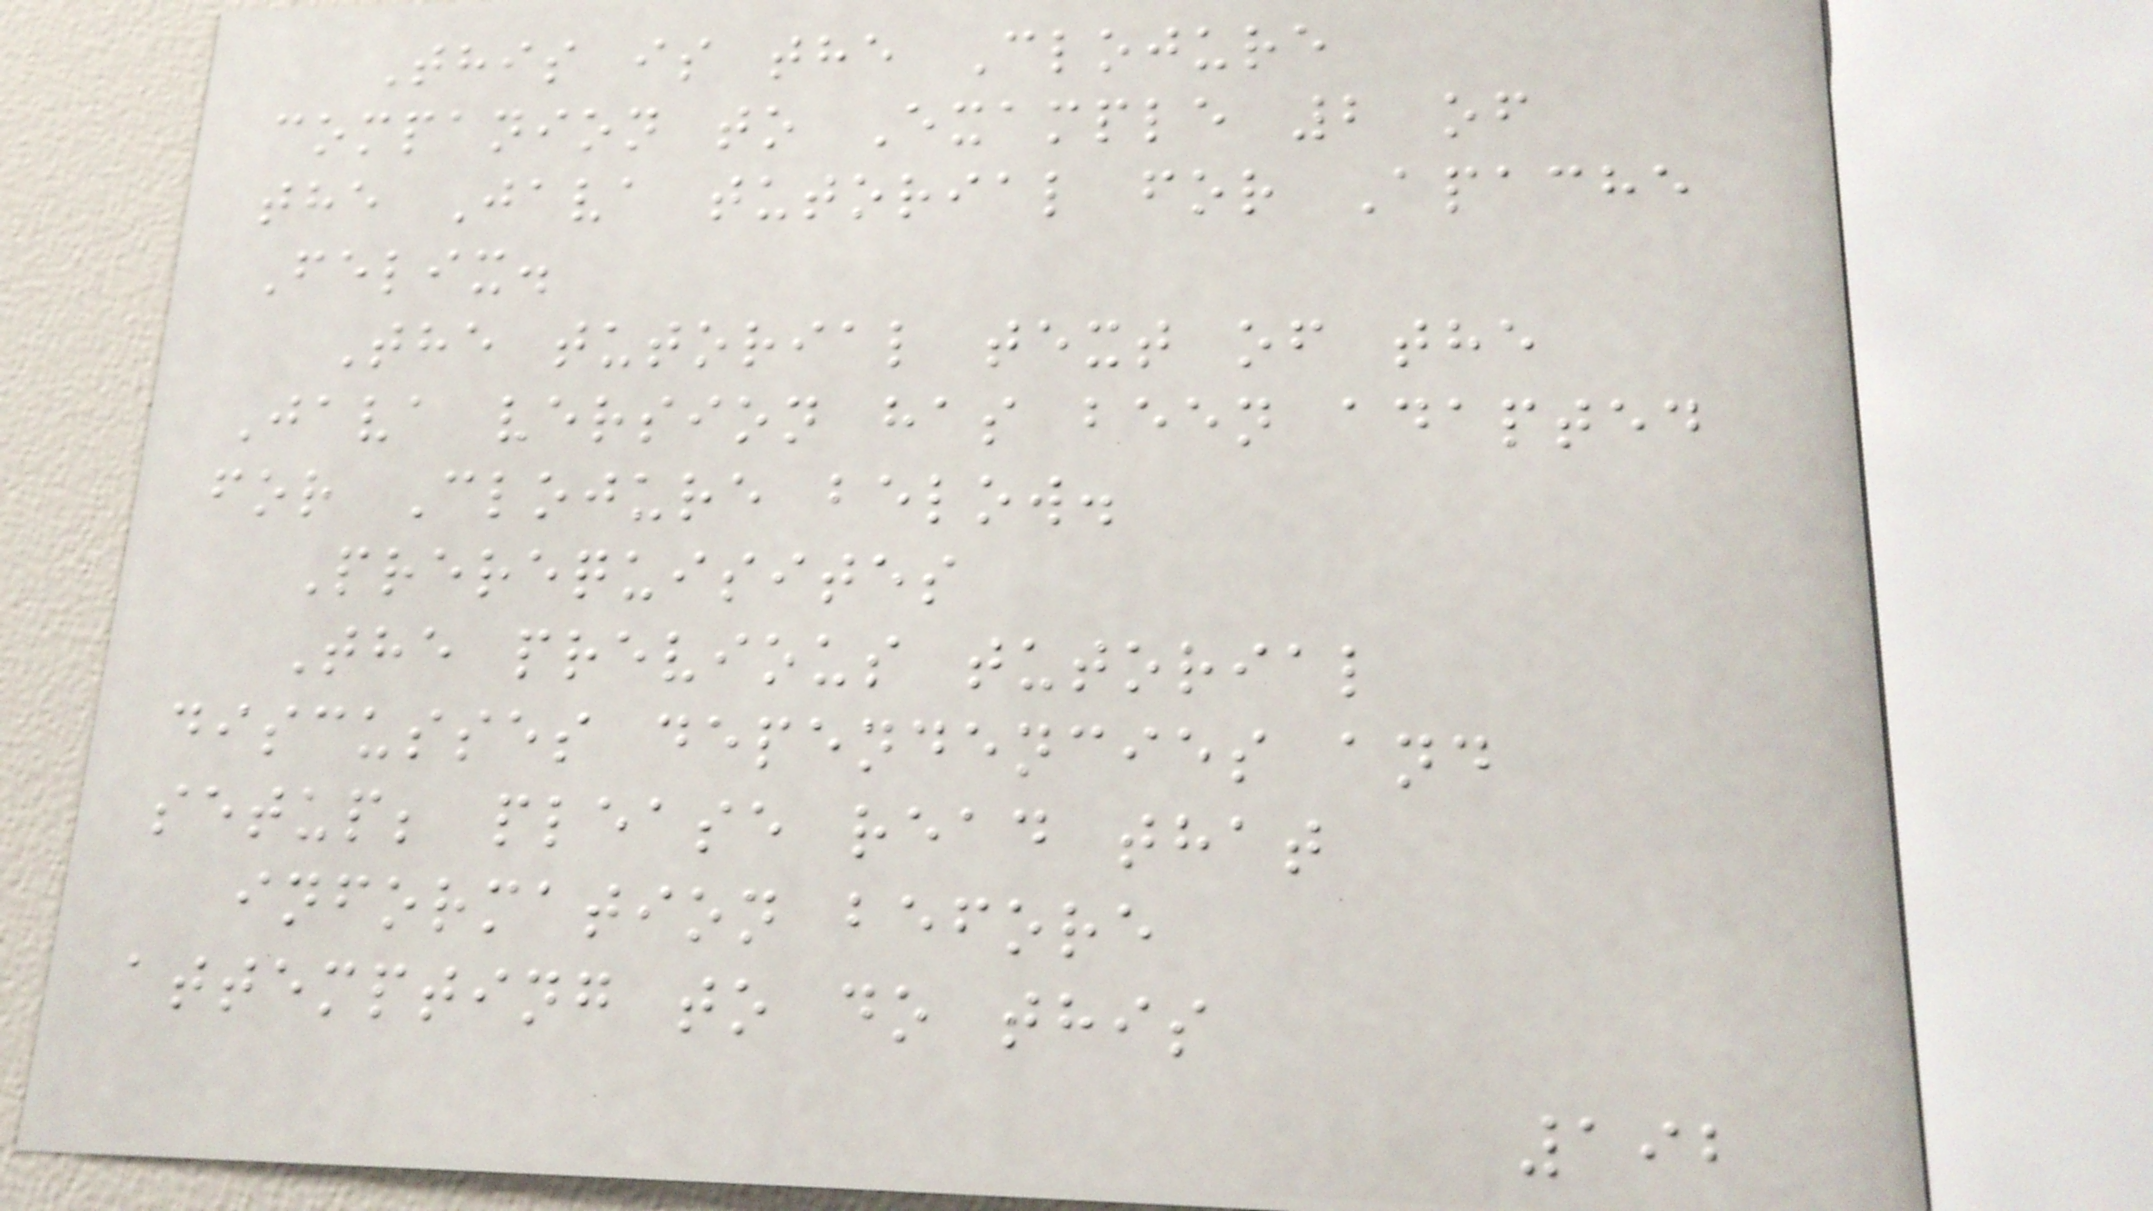This is the Clojure
companion to Example 2 of
the Java tutorial for Apache
Felix.
The tutorial text of the
Java version has been adapted
for Clojure below.
Prerequisites
The previous tutorial
discusses dependencies and
setup; please read that
information before
attempting to do this
192
